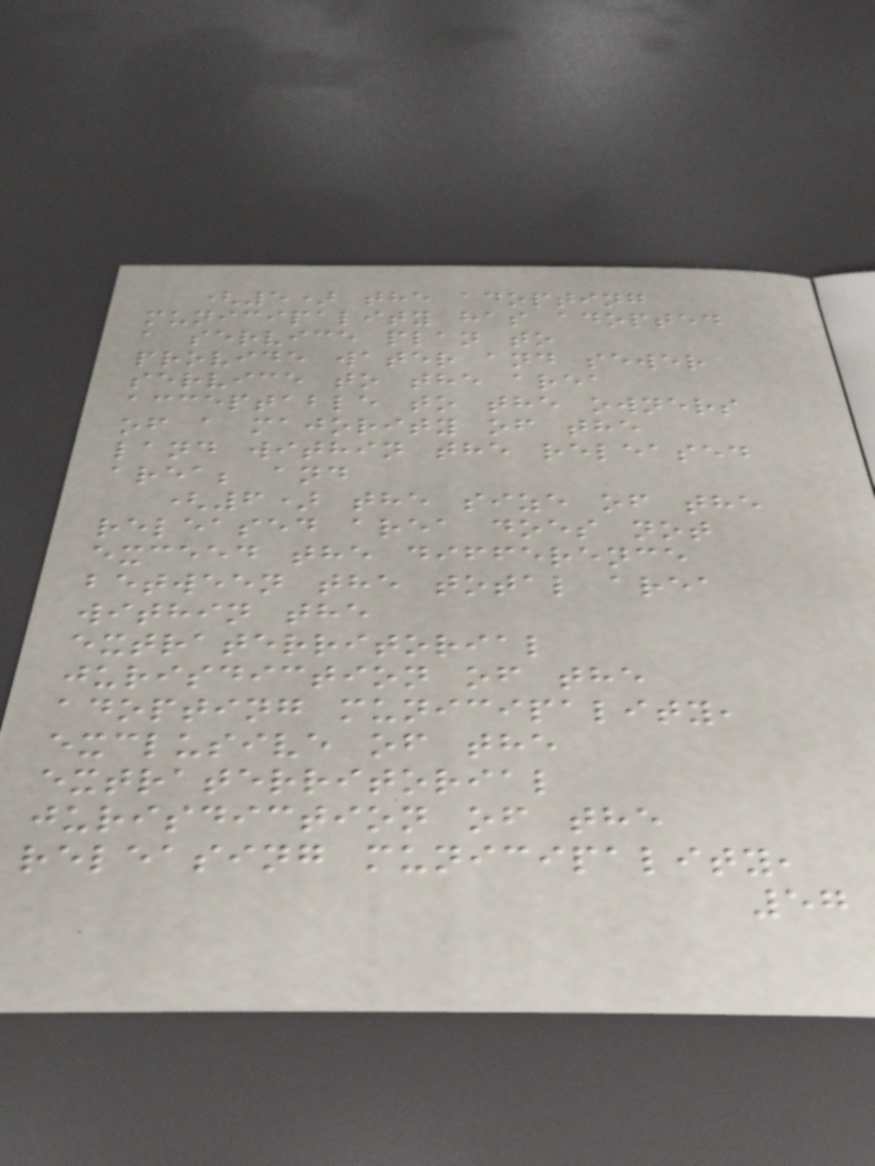(5) the adopting
municipality has adopted
a service plan to
provide water and sewer
service to the area
acceptable to the owners
of a majority of the
land within the released
area; and
(6) the size of the
released area does not
exceed the difference
between the total area
within the
extraterritorial
jurisdiction of the
adopting municipality,
exclusive of the
extraterritorial
jurisdiction of the
releasing municipality,
57
